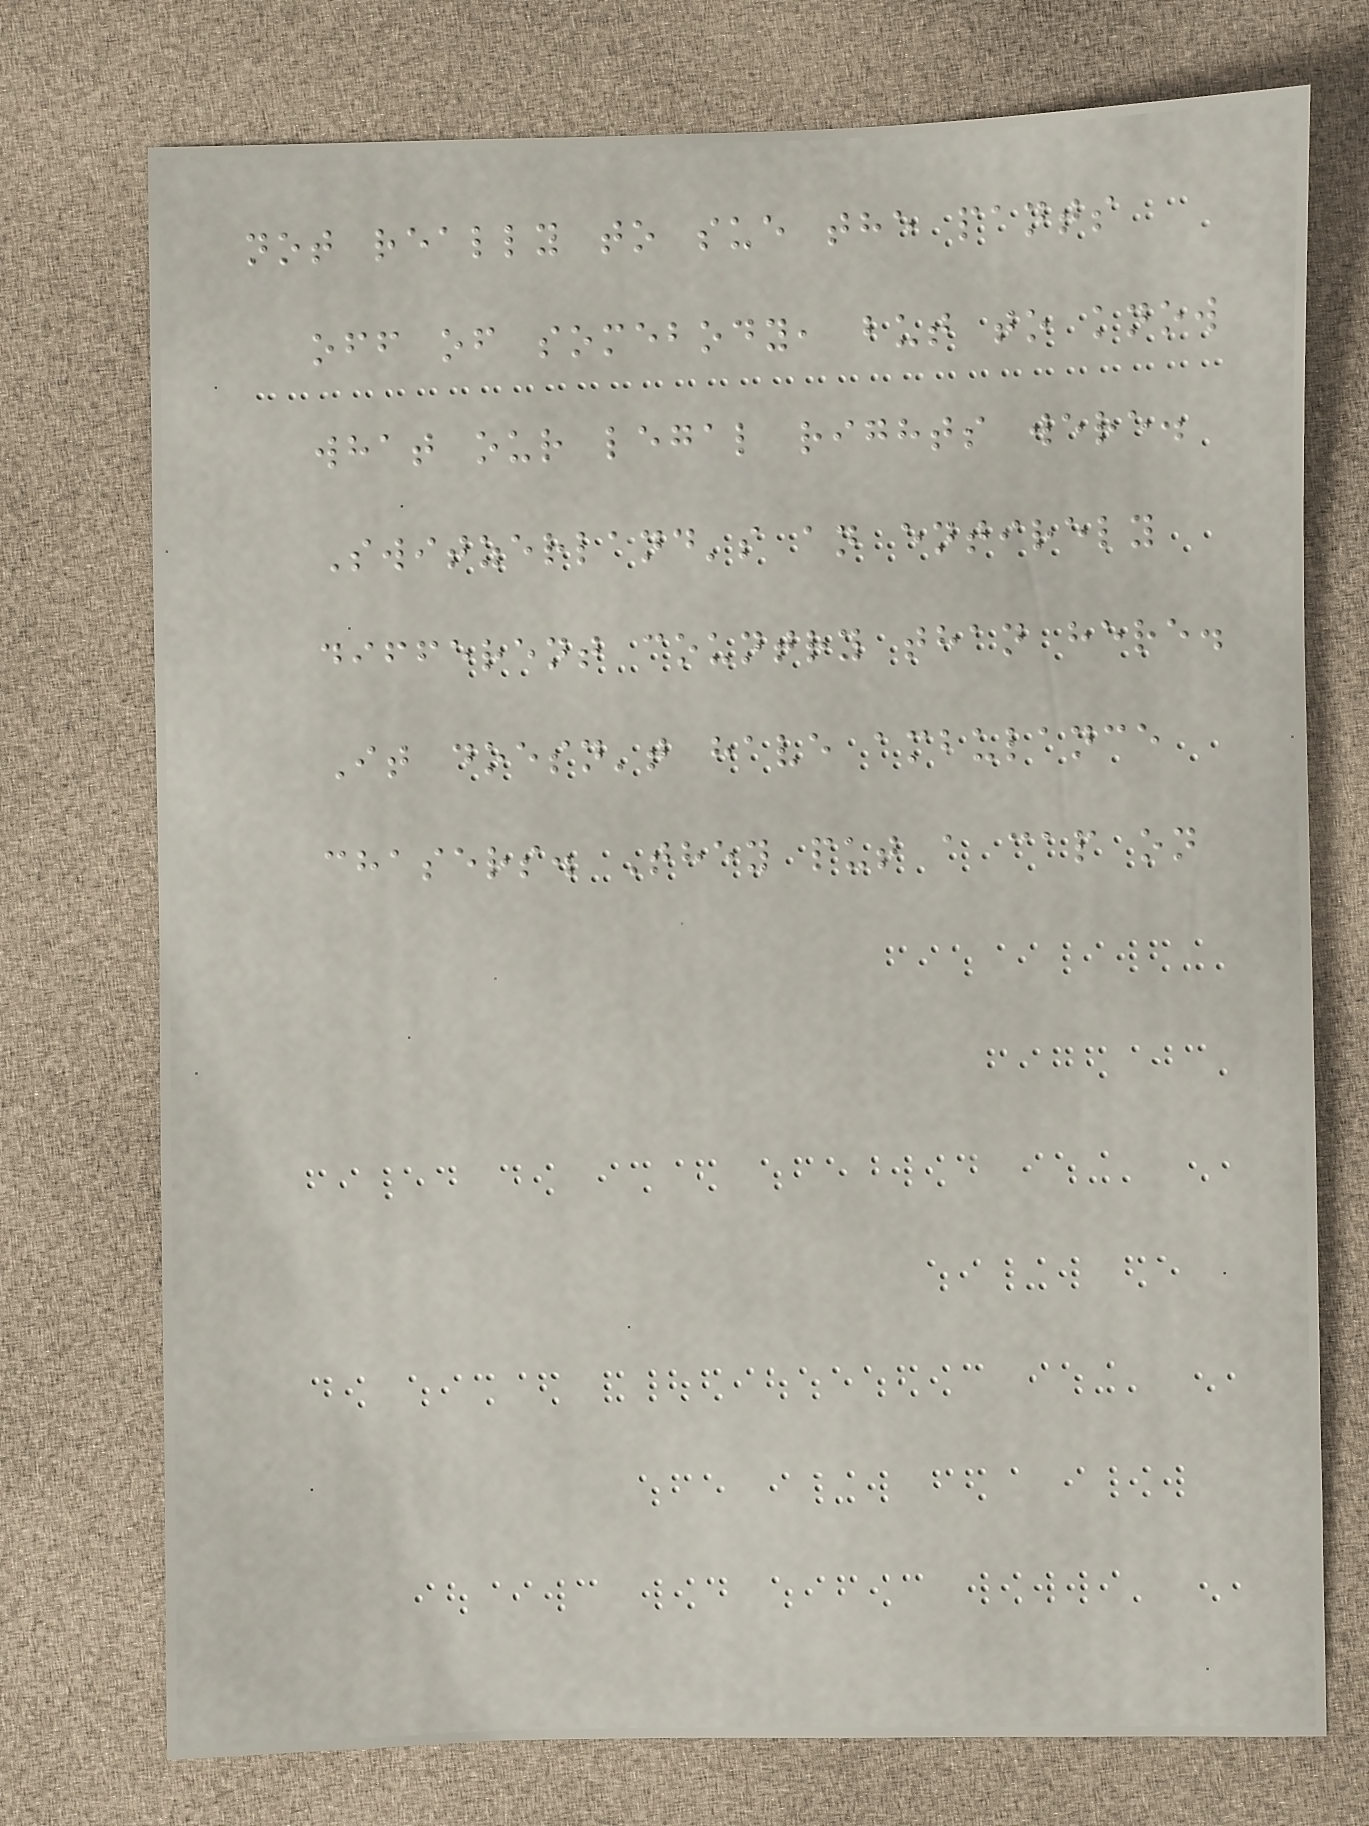not really to sue the pants
off of somebody, but to know
what our legal rights were.
Switzerland's an entirely
different country than here.
It doesn't have ambulance
chasers. They put a cap on
